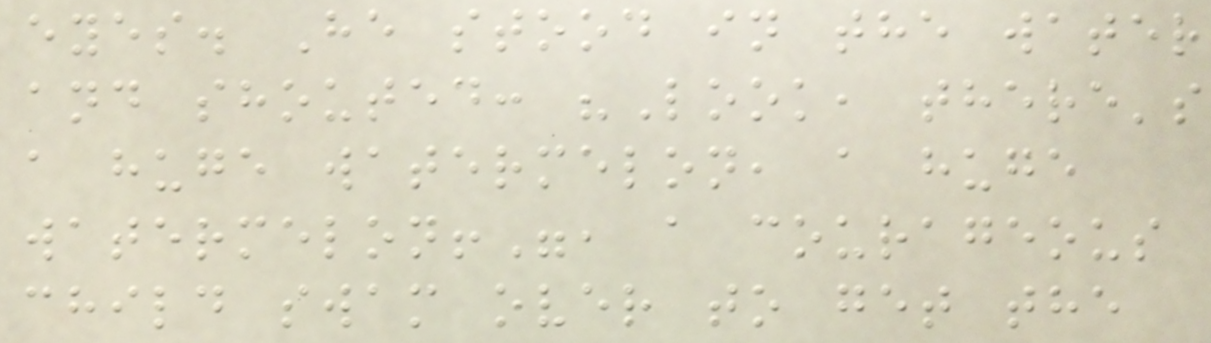eyes. He stood in the water
and shouted: "Look, there's
a huge watermelon, a huge
watermelon!", a courageous
child swam over to get the
